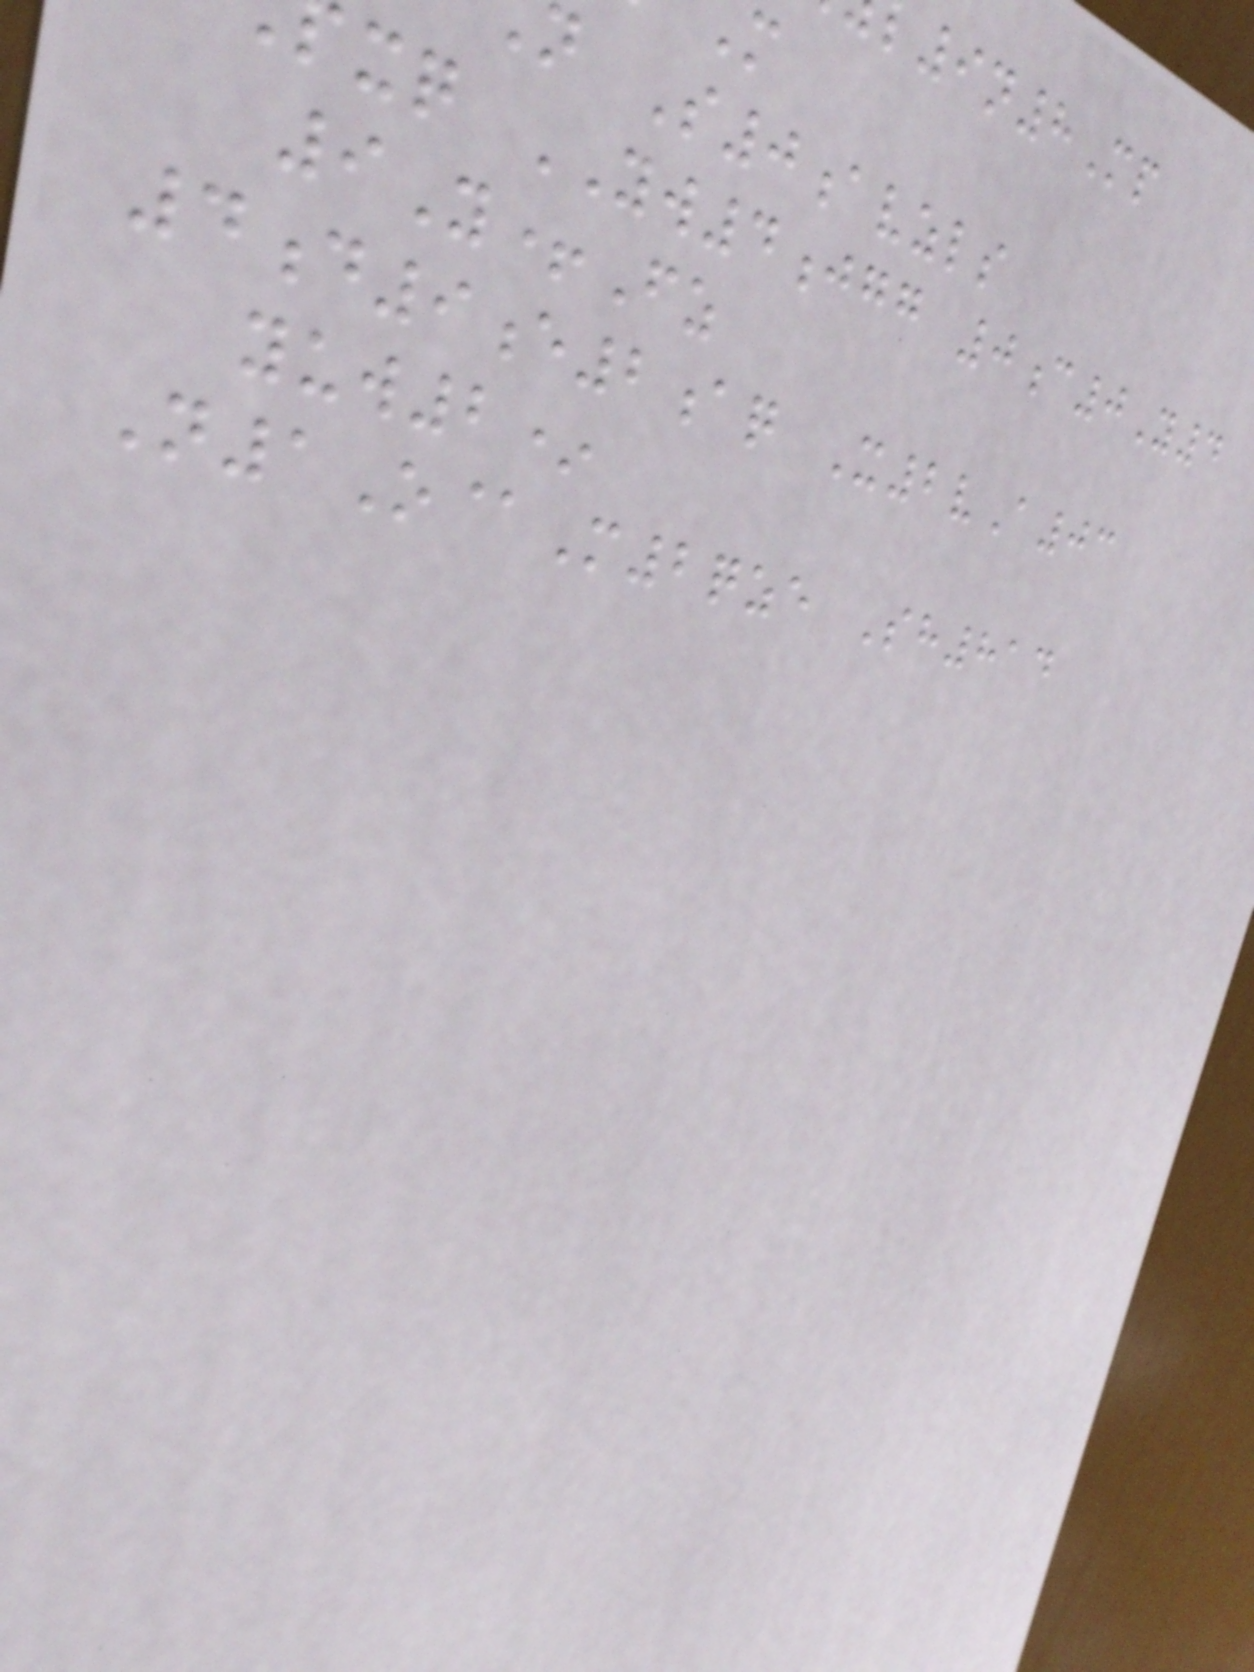9n8Mp
n S0avzls
xq YW4jgg 0c0Y4
9Y+Fz
4d9e2aq X2vA03
yuw2*
N1O@M2qze Sh814
